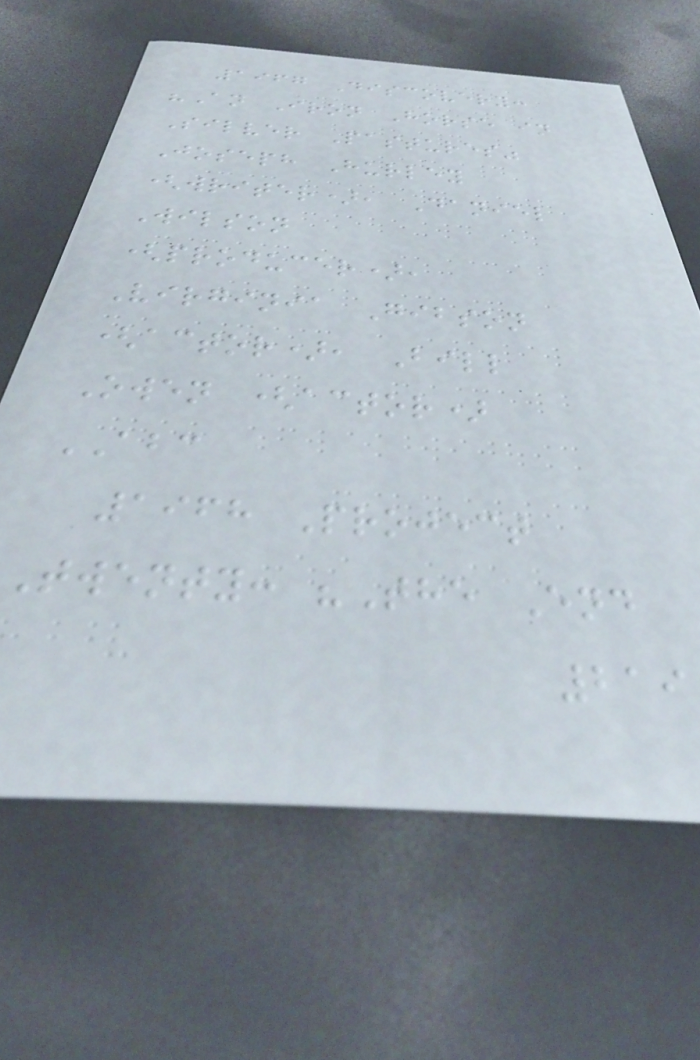1967 Discovery:
"An Iron Horse in
Silver Pastures"
Joseph Hurley
(writer), Daniel
Wilson
(producer),
Virginia Gibson
(actor), Bill
Owen (actor)
ABC
1968 Project
Twenty: "The End
219
